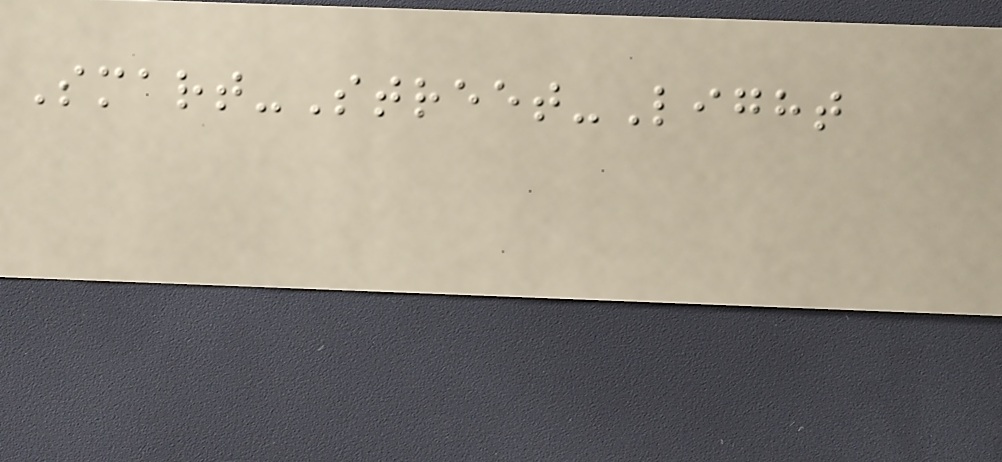Smart-Street-Light
